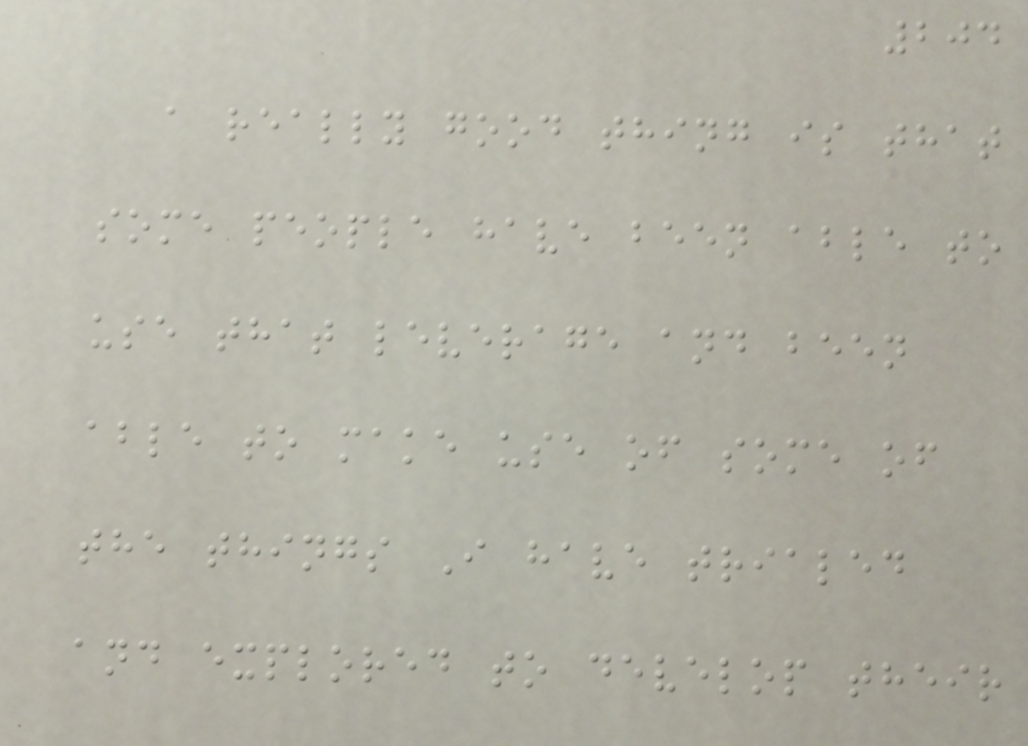204
a really good thing is that
some people have been able to
use that leverage and been
able to make use of some of
the things I have trialed
and explored to develop their
